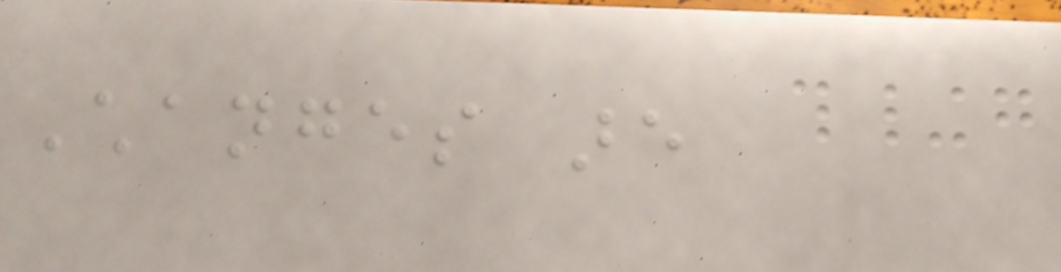Changes are
